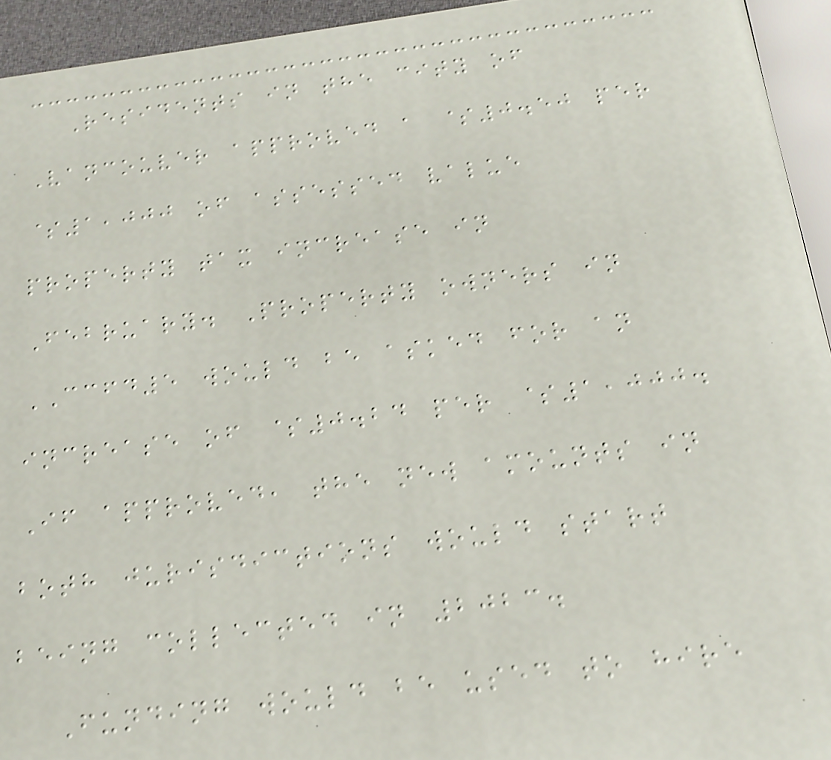Residents in the city of
Vancouver approved a $0.50 per
$1,000 of assessed value
property tax increase in
February. Property owners in
CCFD5 would be asked for an
increase of $0.24 per $1,000.
If approved, the new amounts in
both jurisdictions would start
being collected in 2023.
Funding would be used to hire
